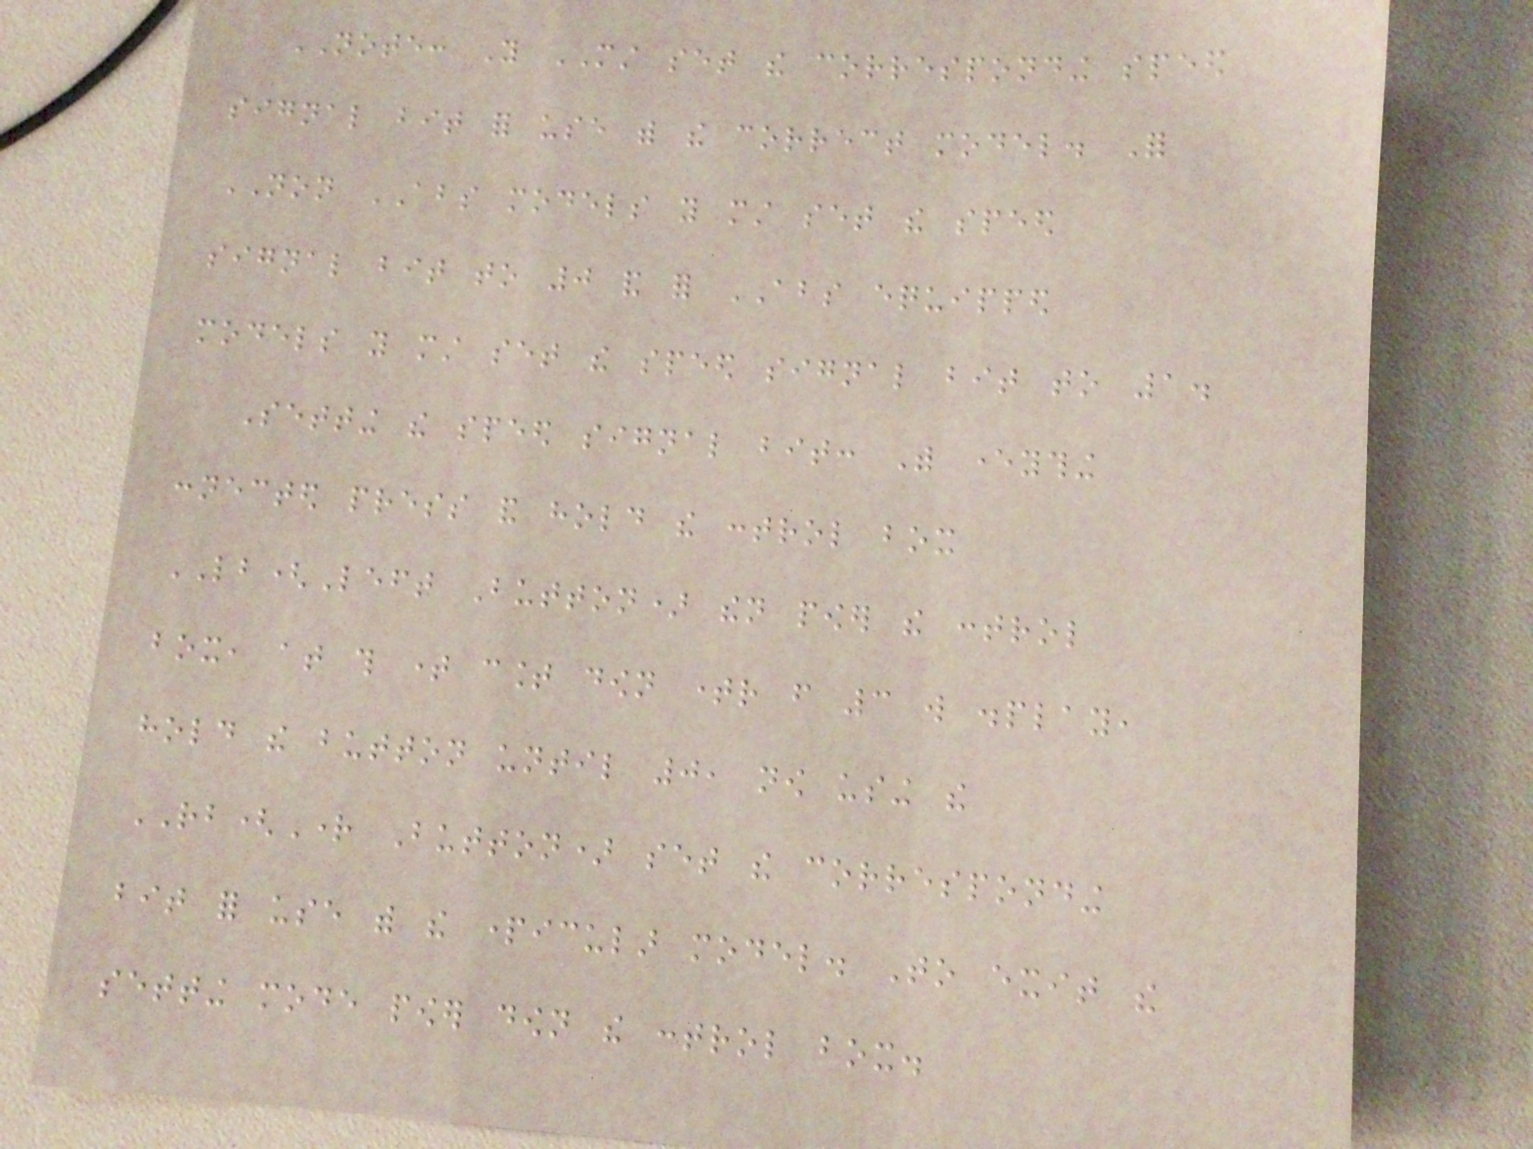NOTE: You MUST set the corresponding speed
signal bit for use with the correct model. For
NON ABS models you must set the speed
signal bit to 0 and for ABS equipped
models you must set the speed signal bit to 1.
Setting the speed signal bit: With everything
connected press and hold the control box
LB(Left Button) then power the control
box, at this time count down timer from 3 will display,
hold the button until 0, now using the
RB(Right Button) set the corresponding
bit for use with the particular model. To exit the
setting mode power down the control box.
